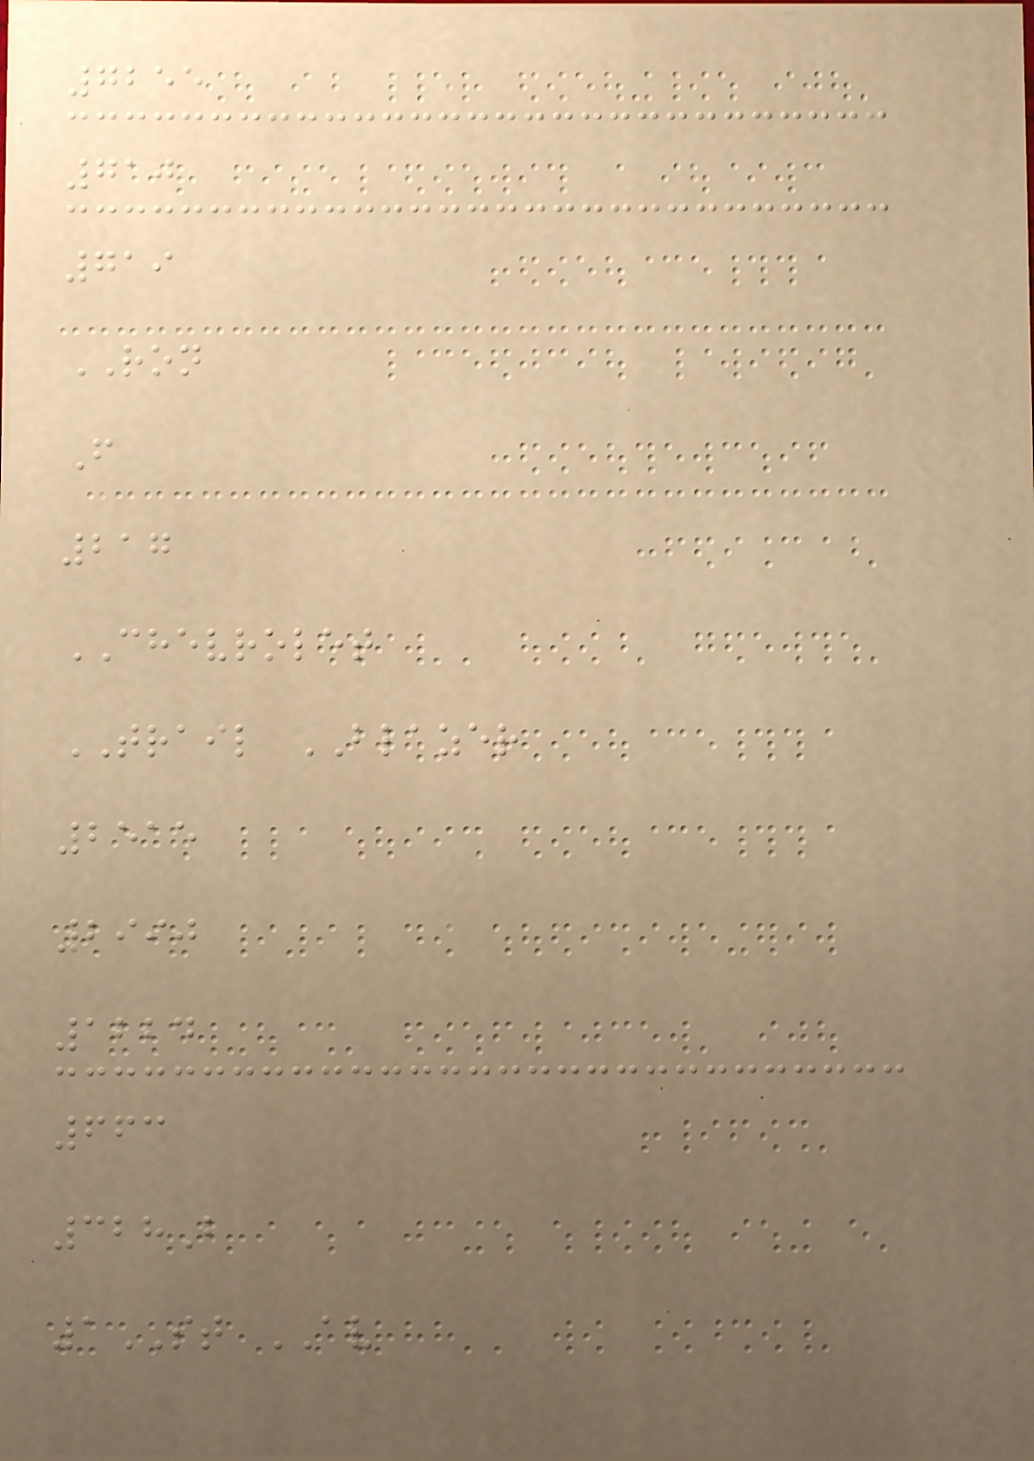7255
710
719
RON
F
217
CHEVROLET
TRAIL BLAZER
2515
2990
1224
663
328B
1ST AV
